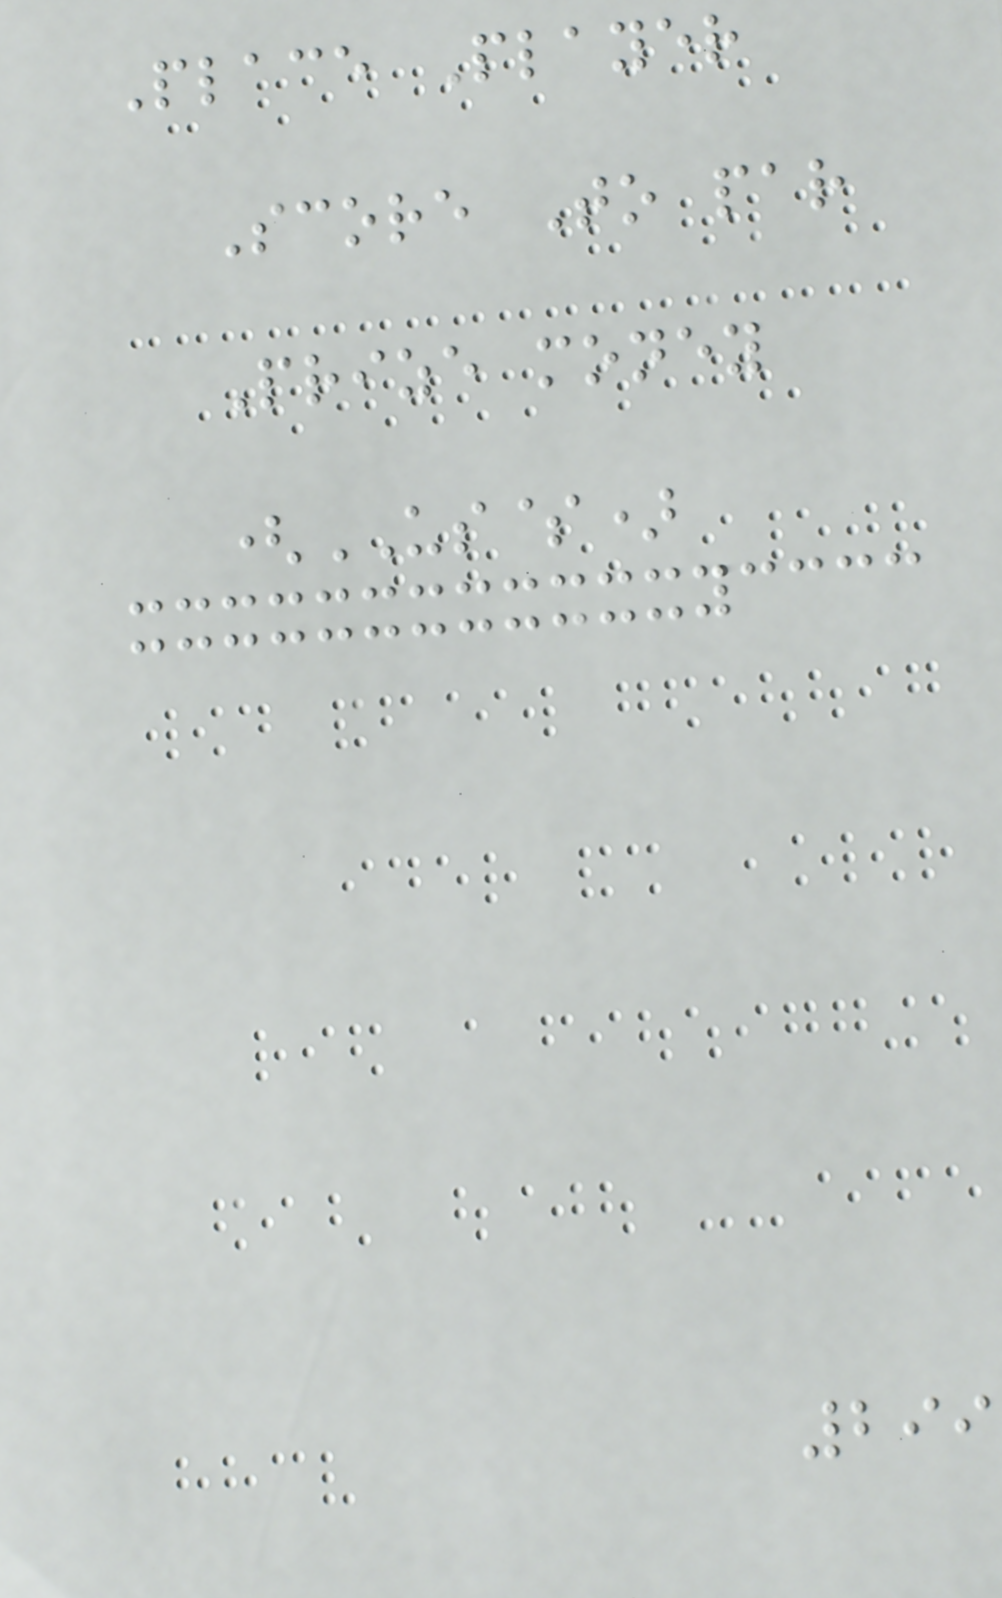Place Player
Score To par
Prize money
(US$)
299
